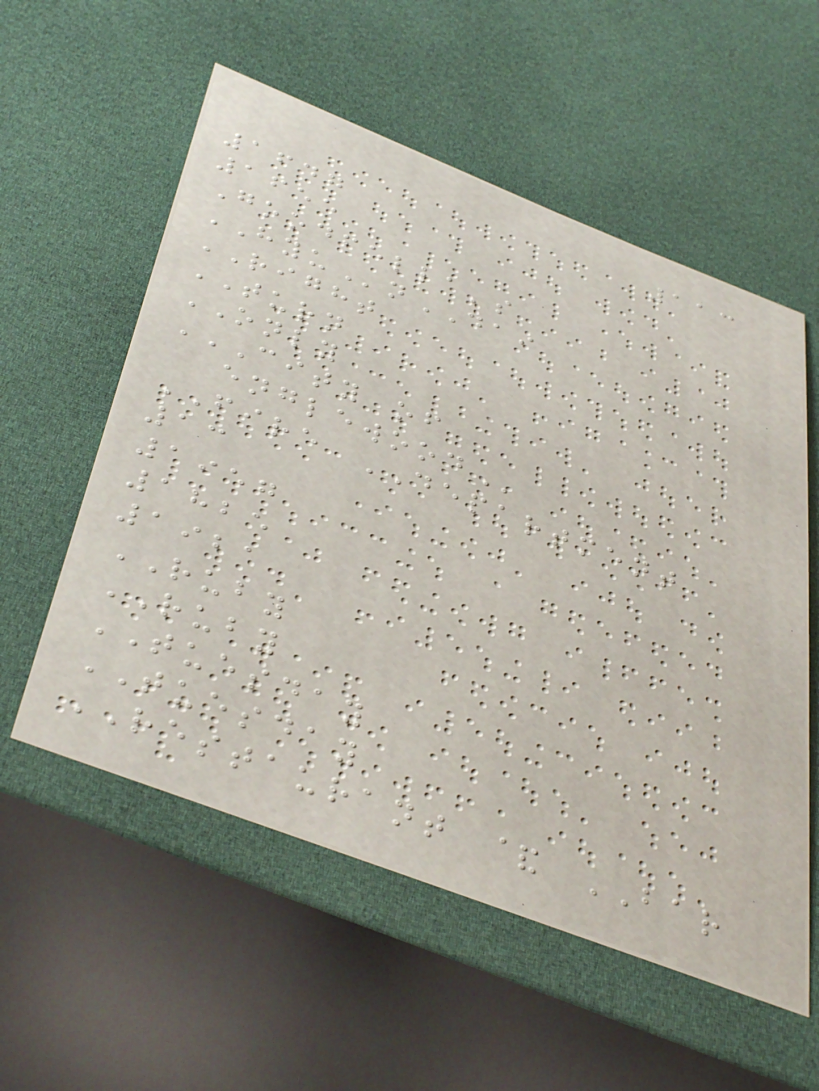113
1647
1655
Goodfella's
HYUnDAI
RIGHT
TURN
ONLY
CITY OF
ENGLEWOOD
FIRE DEPARTMENT
13
1957
1825
1921
RUBY
RUBY
TUESDAY
TUESDAY
RESTAURANT & BAR
